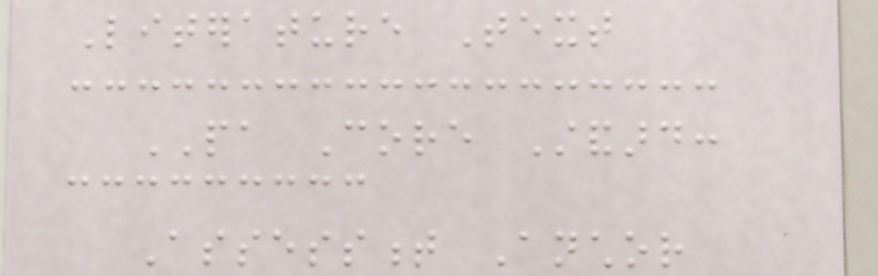Literature Text
PA Core Standard:
Assessment Anchor
